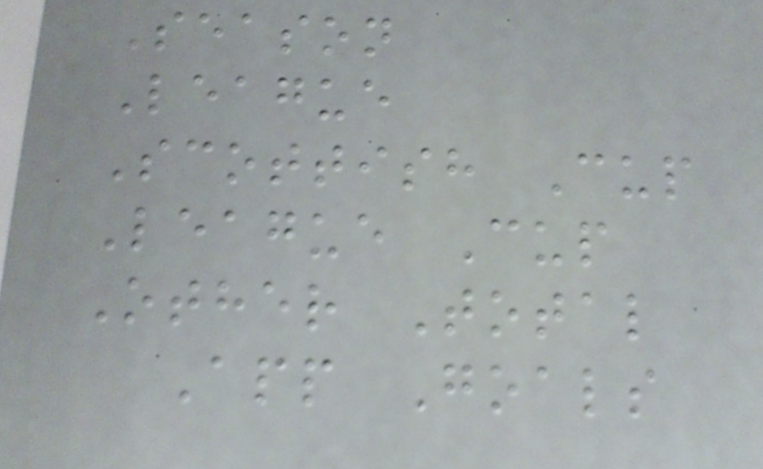Season
League
Scottish Cup
League Cup
Other Total
App Goals
